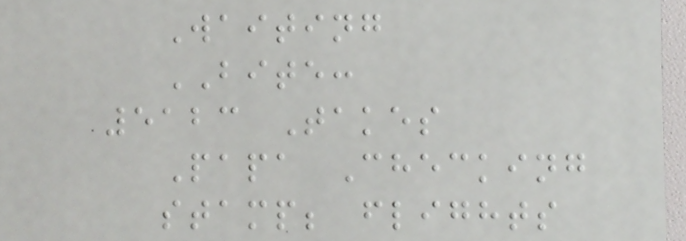Waiting
BITE:
5123 Takes
Papa Checking
stamp; flights
